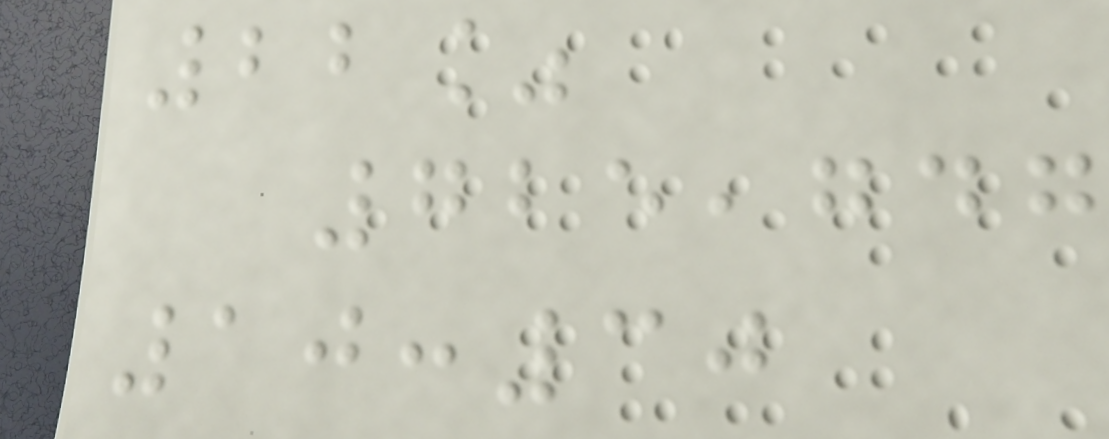22%
725,747
10:30
